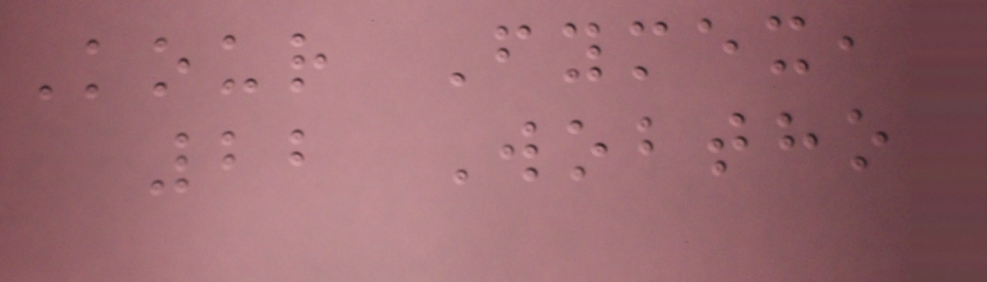Kour Fymex,
22 Wobtho
